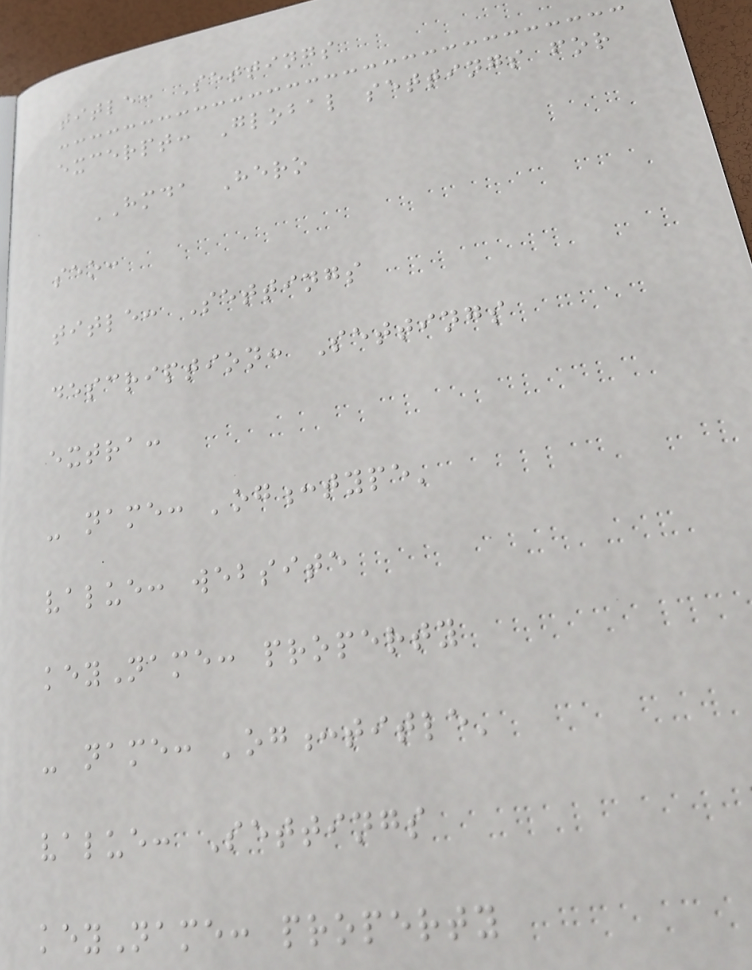title: Settings
excerpt: Global settings for
HMDA Hero
seo:
title: Settings
description: Settings
extra:
- name: 'og:type'
value: website
keyName: property
- name: 'og:title'
value: Settings
keyName: property
